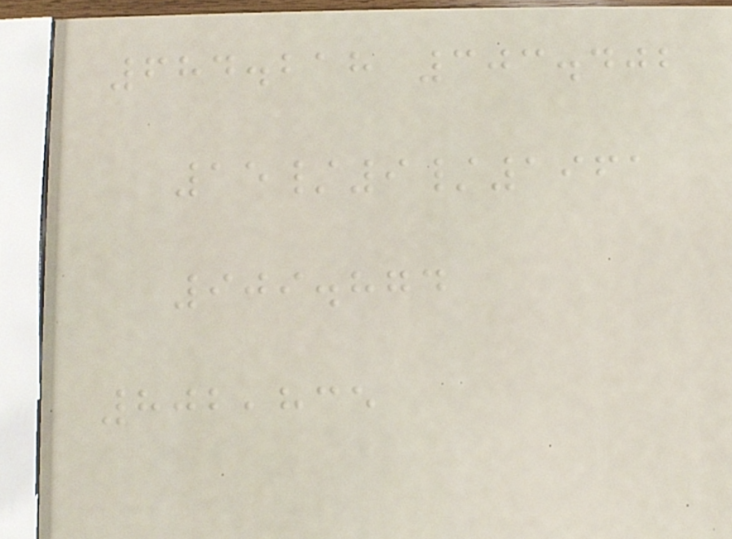684.218 303.402
15/9/1961
909.874
802,835
